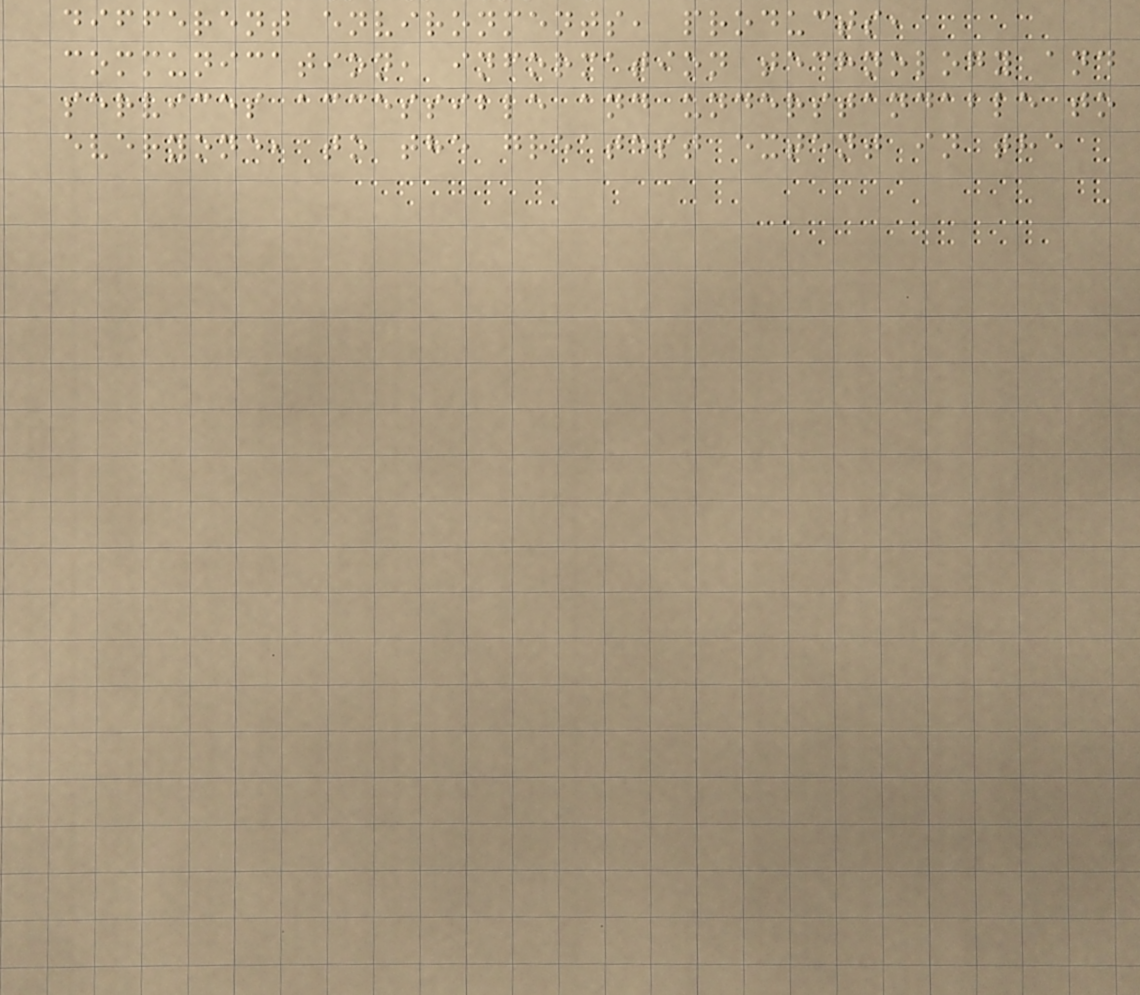different environments, products,
communication, information technology and
services accessible and understandable to
everyone, to the greatest extent in the
